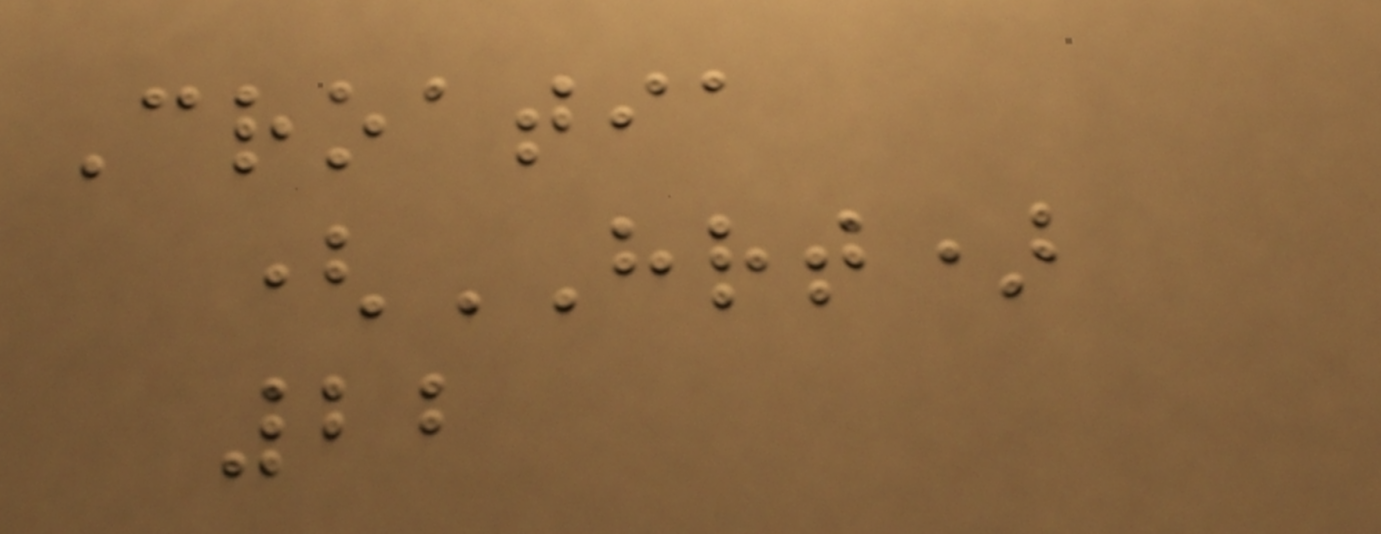Croatia
(HRT)
22
